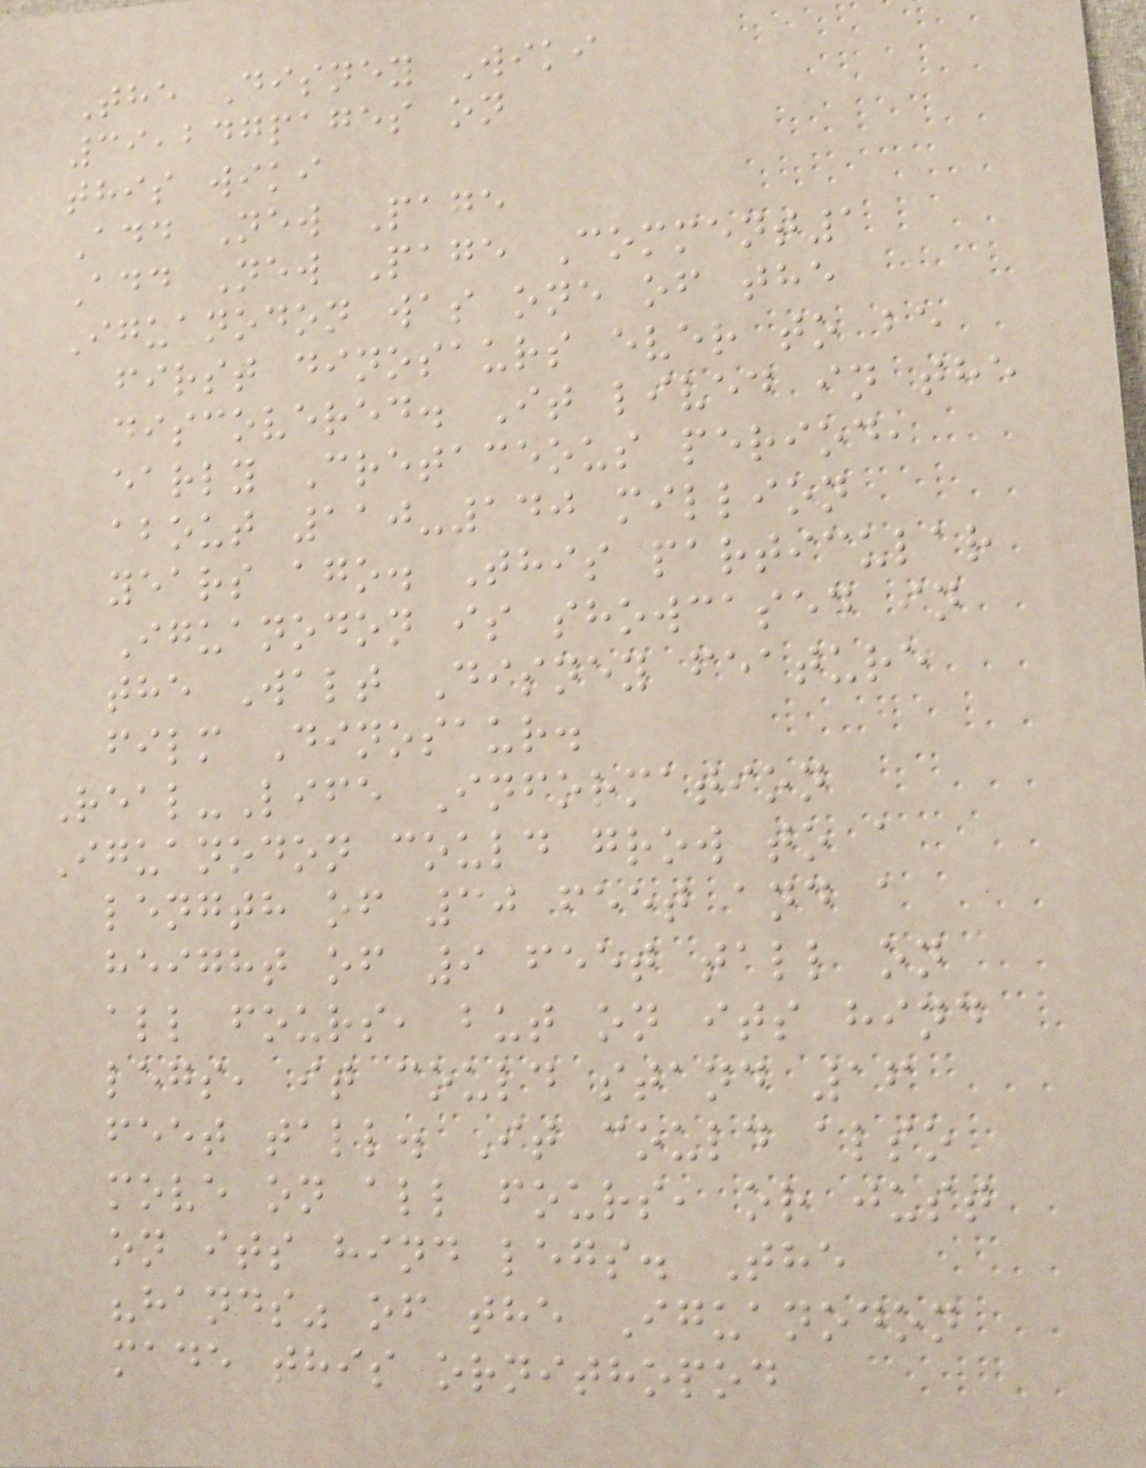The Disney Wiki
39,247pages on
this wiki
Add New Page
Add New Page Comment1
Iguanodon was one of the
first dinosaurs ever to be
discovered. It lived in the
early Cretaceous period,
about 110-140 million
years ago. This particular
Iguanodon is showcased in
the Walt Disney feature
film Dinosaur.
Real-Life Information
Iguanodon could grow to a
length of 30 feet and a
height of 9 feet tall on
all fours, but on its hind
legs, it could stand 16
feet tall. It could also
move on all fours, or just
on its hind legs. The
"hands" of the Iguanodon
made this ornithopod
